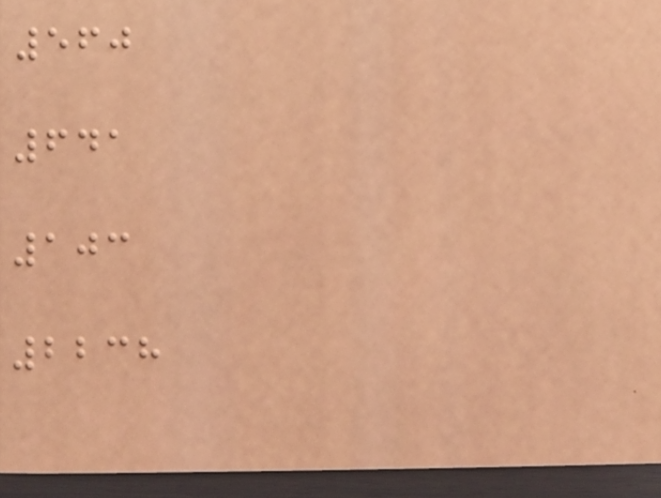560
641
103
2238
